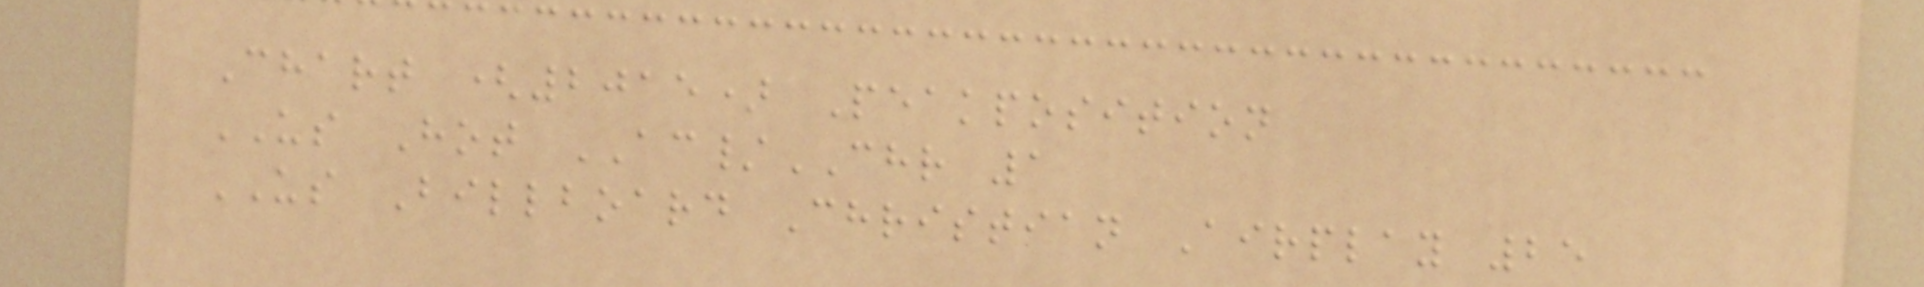Chart (2015) Peakposition
US Hot AC/CHR 1
US Billboard Christian Airplay 25
